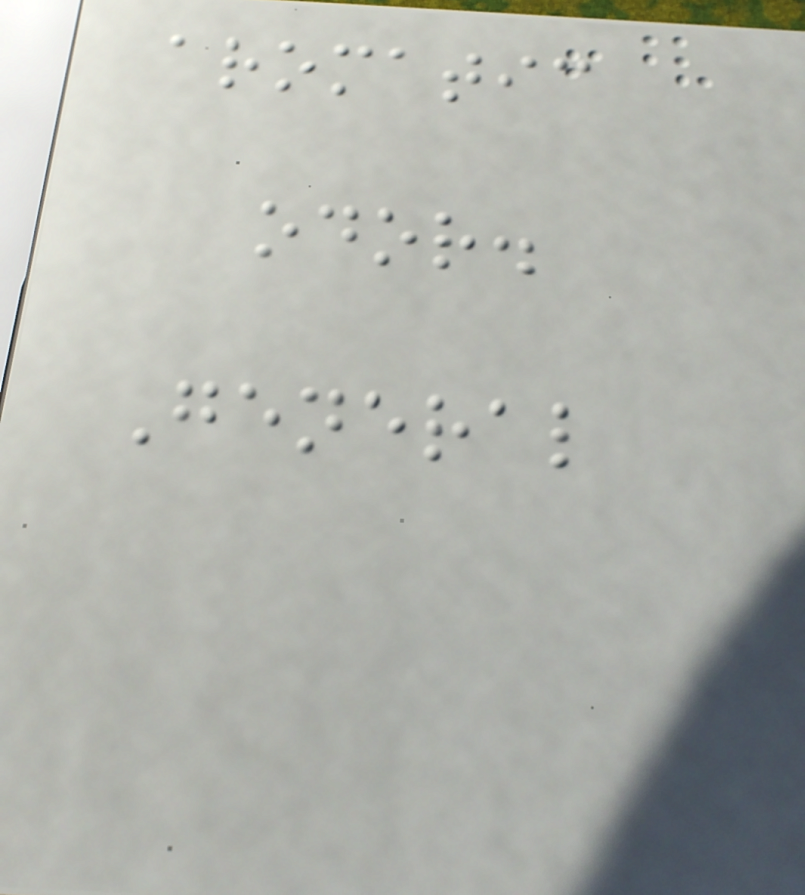aromatic
odor.
General
